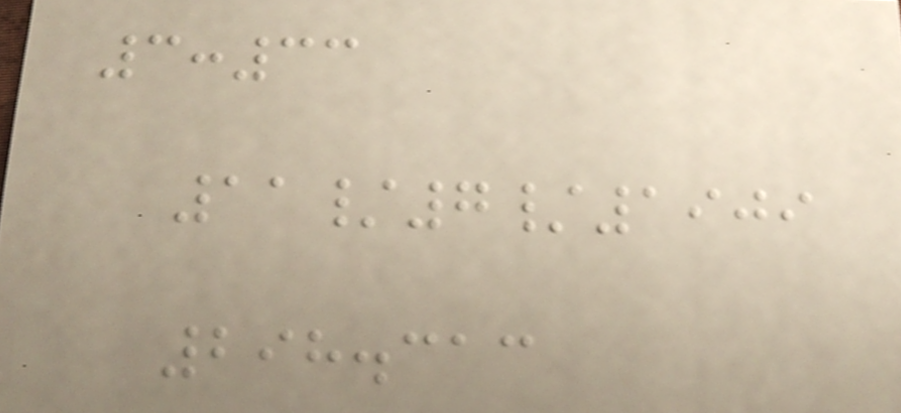3:33
11/7/1909
298.313
